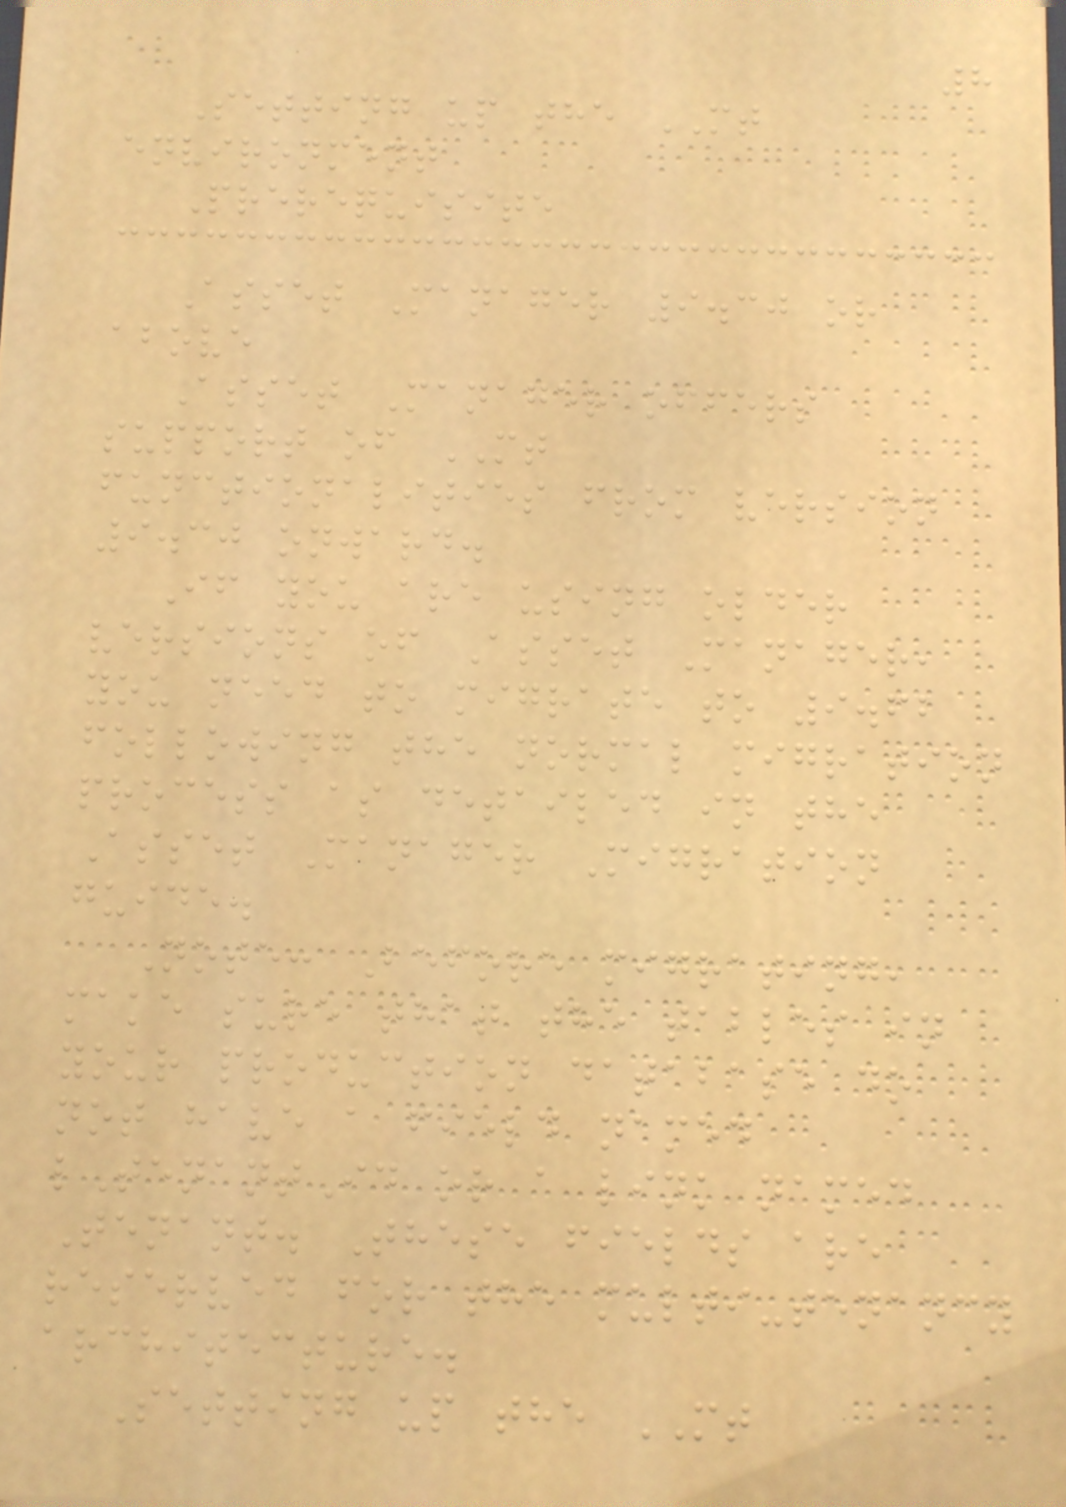8
Setting up the MT
environment
Prerequisite
Asset Manager 9.30 or
above
Asset Manager offers
support of MT
functionalities from version
9.30 onward.
If you are using older
versions of Asset Manager,
you need to migrate to 9.62
following the normal migration
process as detailed in the
Asset Manager Migration
guide.
Note: Before migrating,
make sure that the tables in
your production database do
not have a field named
lTenantId or a link named
Tenant. These fields are
reserved for the multi-tenancy
architecture.
Setting up the MT
